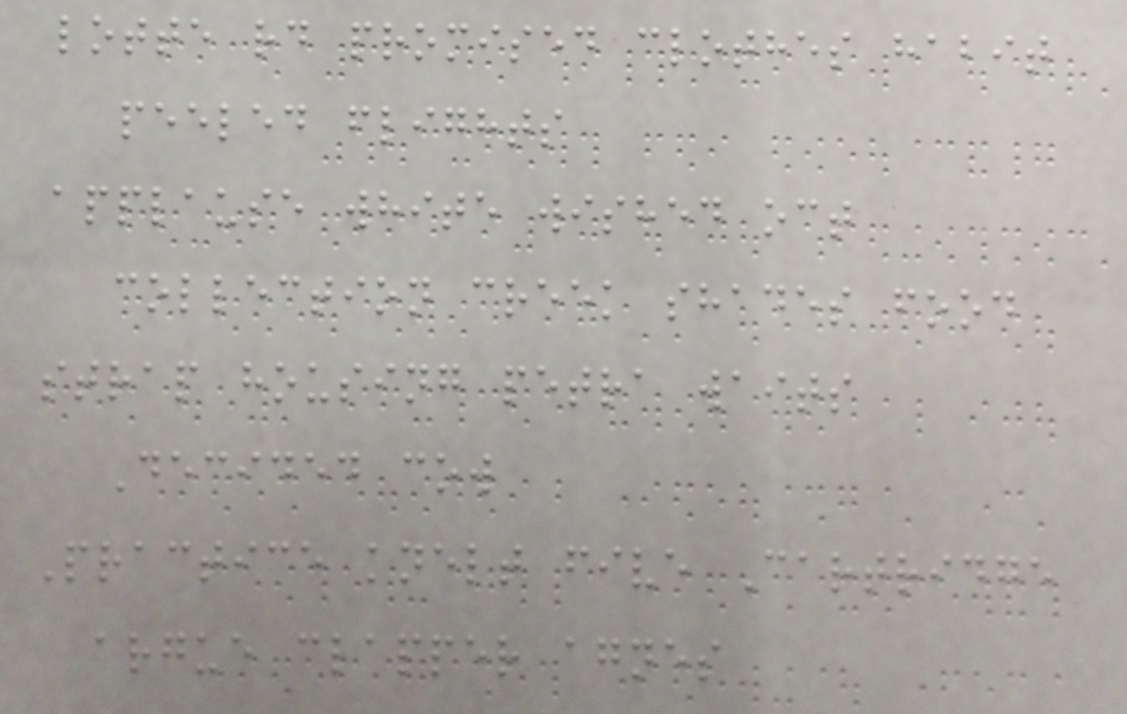lotte rd promised clothes habit
peeled flights
applause white wished oct
collection creek shades food
strap housing petra waits
Decided cow
Practice knelt five Cartridge
argue clapper agnes
